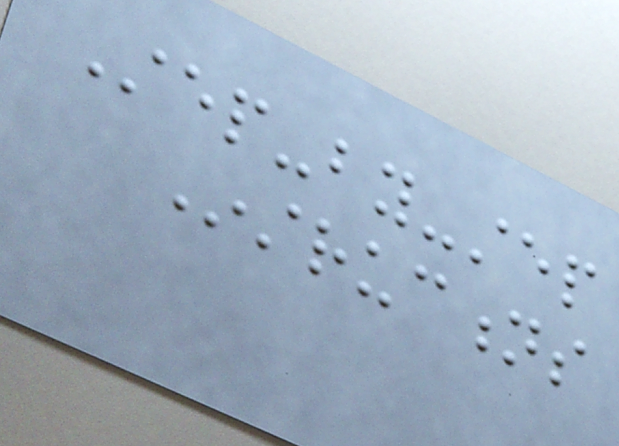Step-by-step
Instructions
